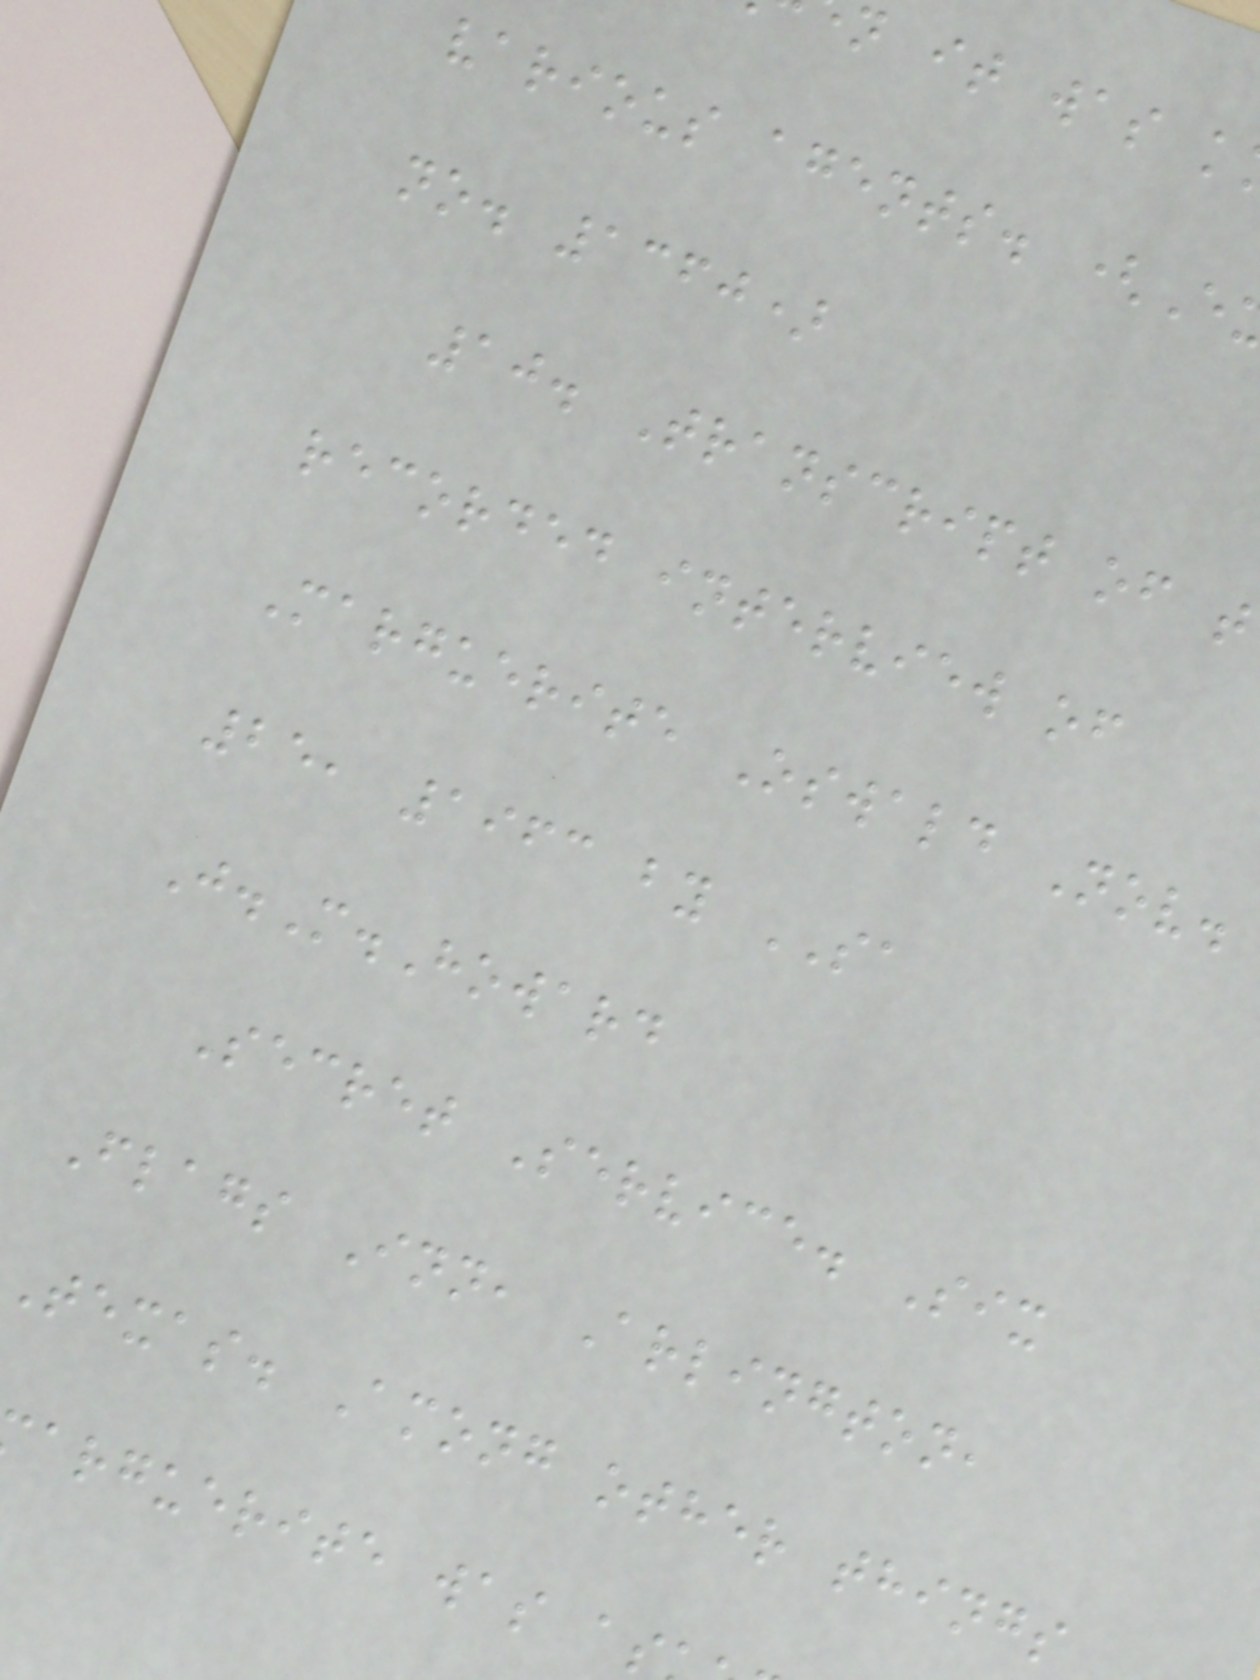n it was k
various agents. (E
no. 1360)
10. Transcript of t
recorded interview of
Marguerite Oswald Nov.
25, 1963 by SA
J.M.Howard
Secret Service. Six
Flags Inn, Arlington,
Texas. Among other things
arguerite was as
